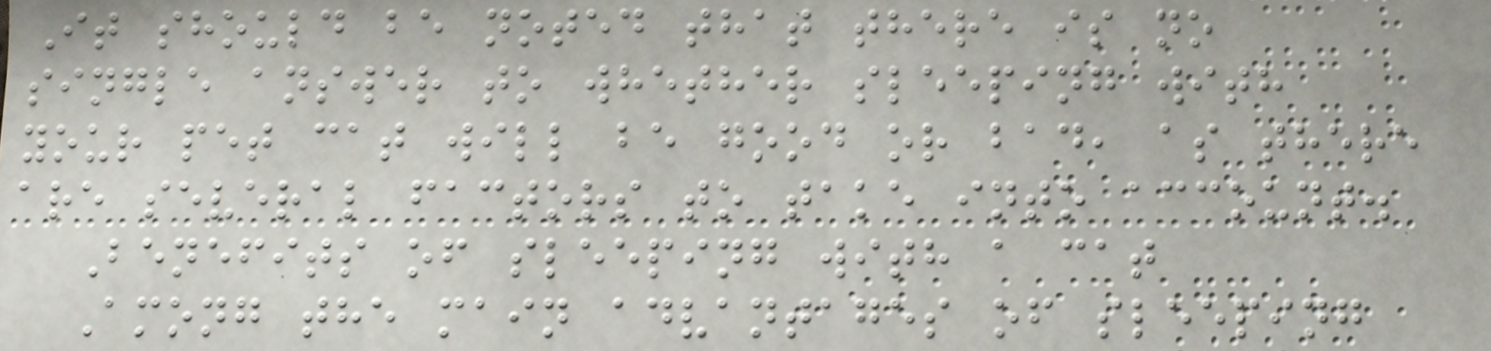It should be noted that there is no
single answer to whether sleeping with
your pet cat will be good or bad, as there
are several factors to take into account.
Benefits of sleeping with a cat
Among the main advantages of sleeping
